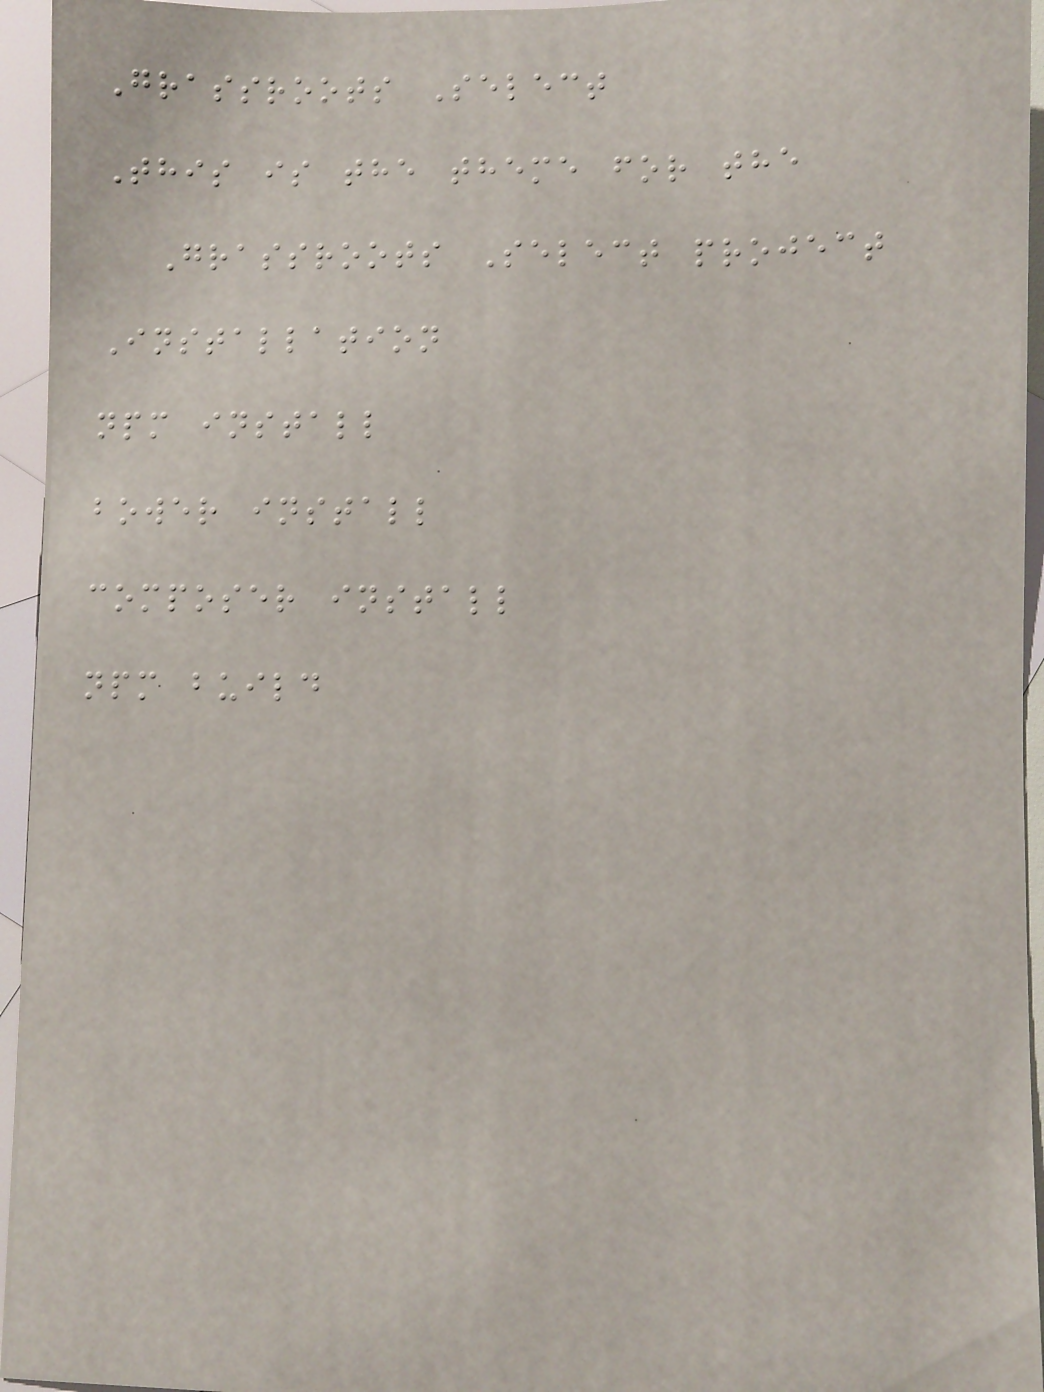Grassroots Select
This is the theme for the
Grassroots Select project
Installation
npm install
bower install
composer install
npm build
